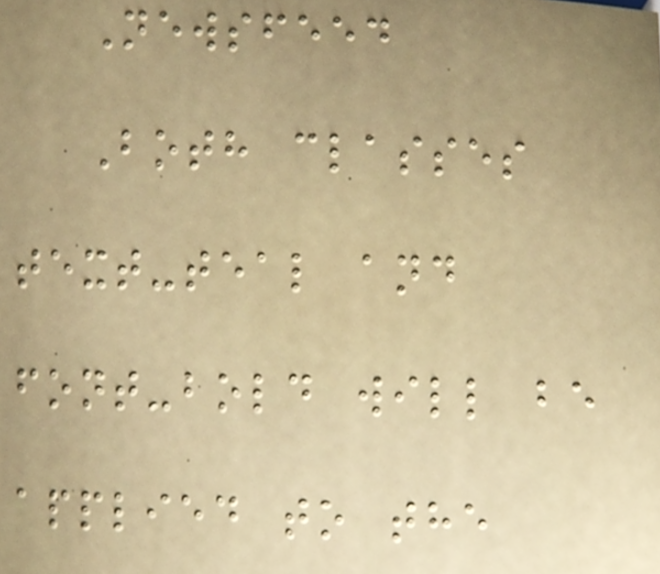Newsfeed
Both classes
text-teal and
font-bold will be
applied to the
